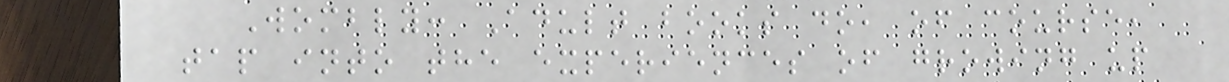Wombly: Adult books do, of course,
tap into the experiences of growing up
